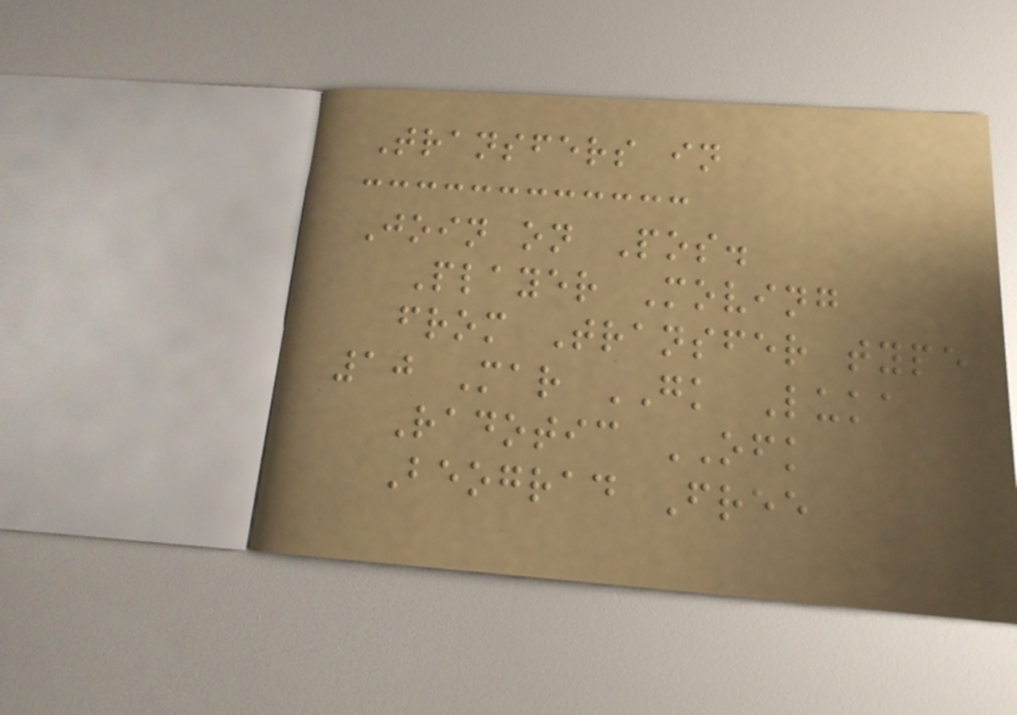Transfers in
Join on Pos.
Player Moving
from Transfer type
10 Mar GK Luka
Radotic OFK
Beograd Free
